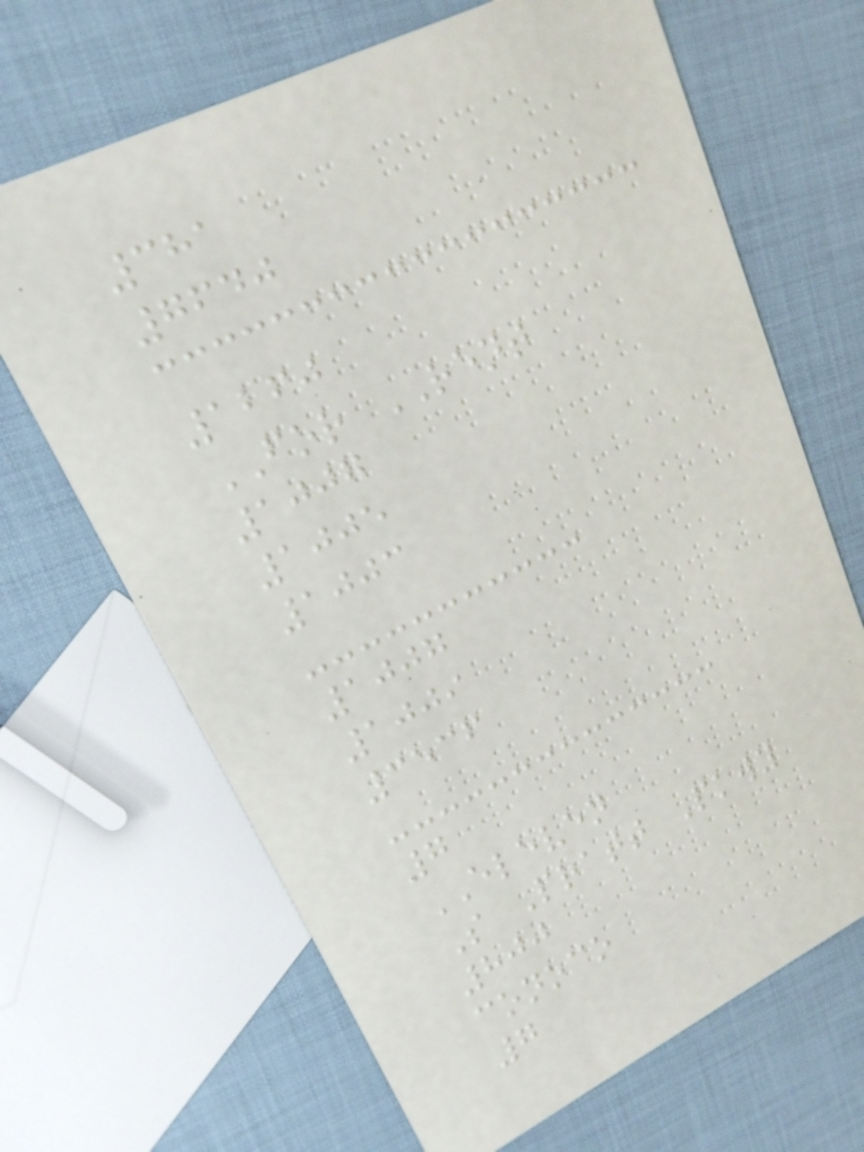381
7640
1260
FOR RENT
1007
1005
1003
1007
1009
3536
7
ELEVEN
S Pratt Pkwy
800
conoco
7
